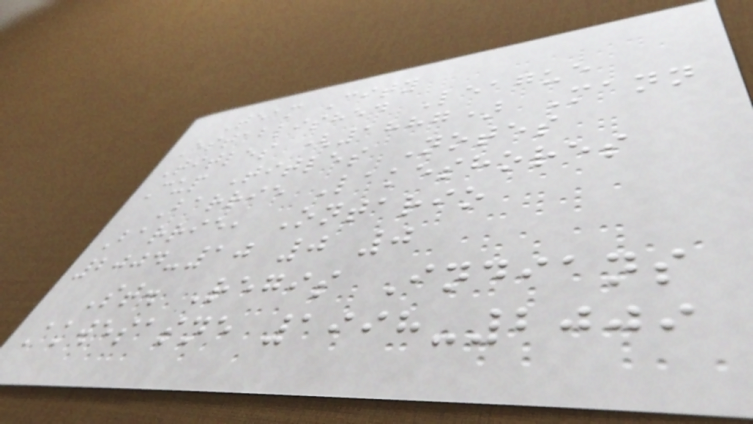Team City
Established League
Titles (1887) Mann
Cup Titles Notes
Barrie Lakeshores
Barrie, Ontario
2004-10 0 0
St. Regis Indians
Akwesasne 1998-2009
